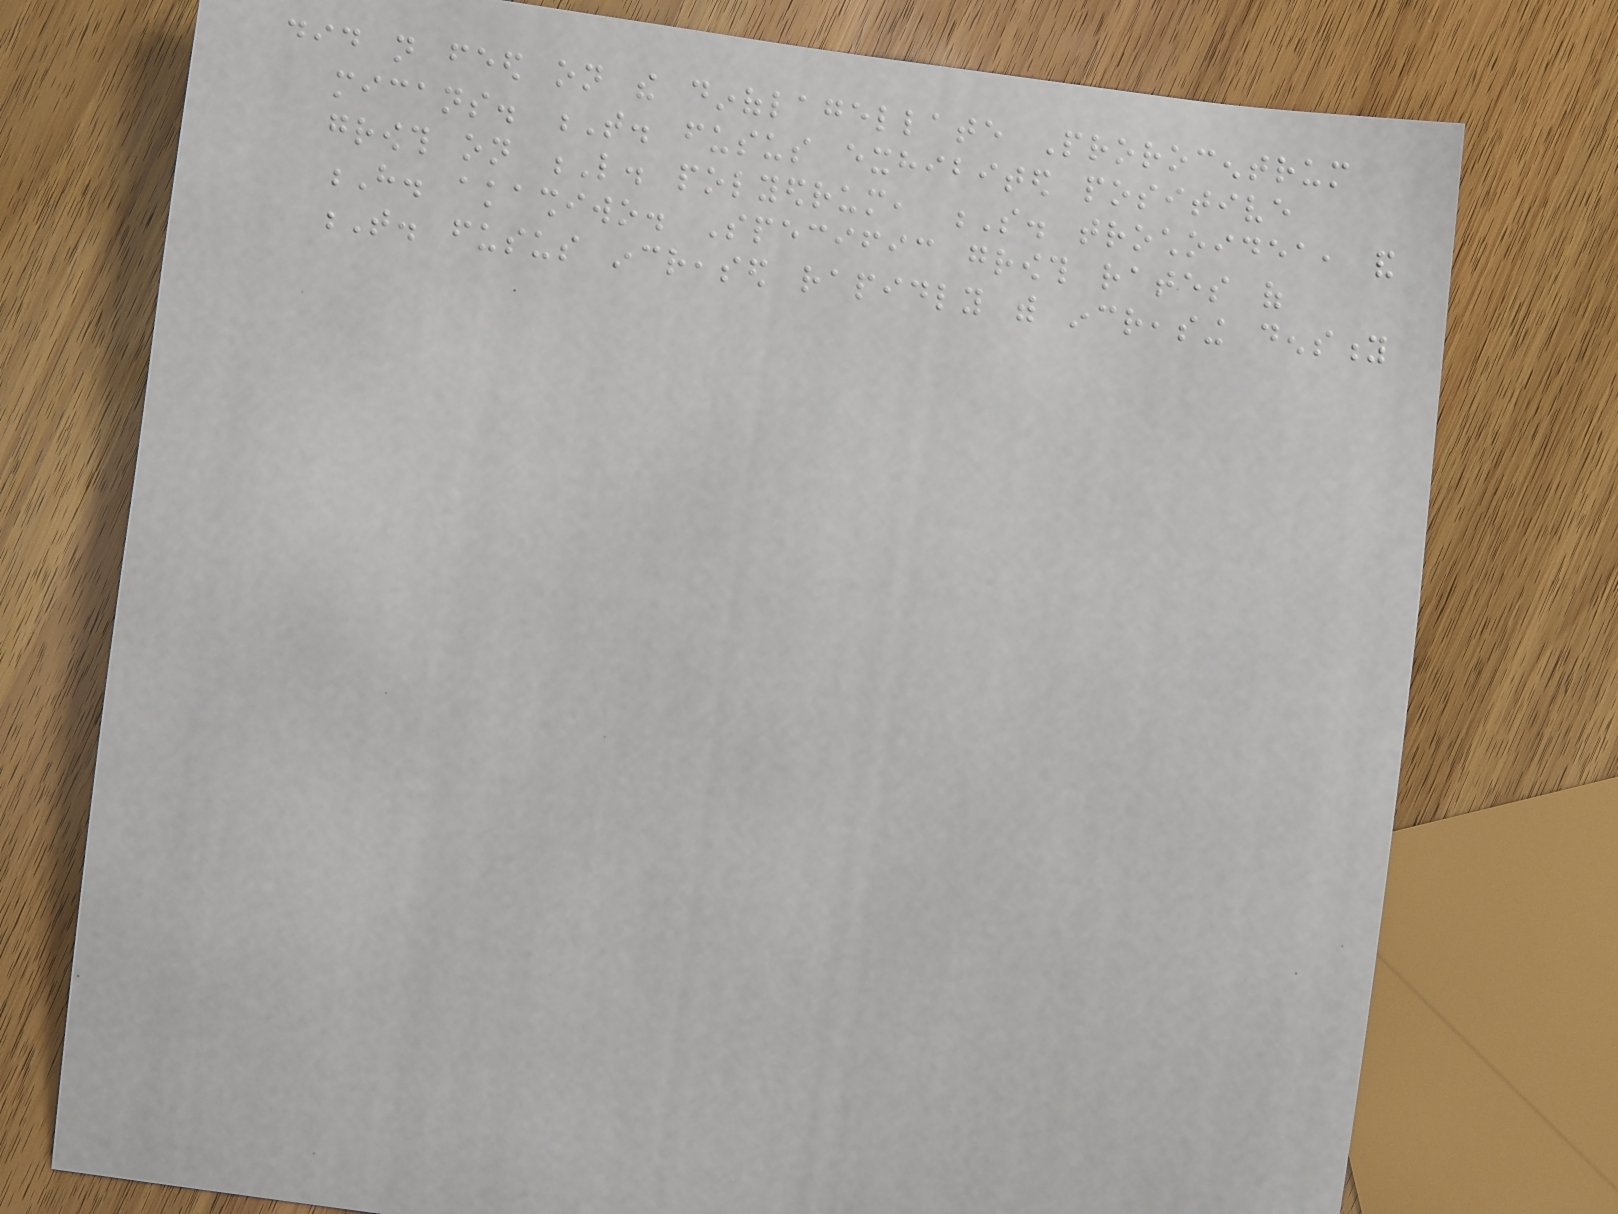did not feed on the dinoflagellate Prorocentrum
micans. T. fusus exhibited positive
growth on L. polyedrum, S. trochoidea, and
H. akashiwo. Specific growth rates of
T. fusus increased rapidly with increasing density
